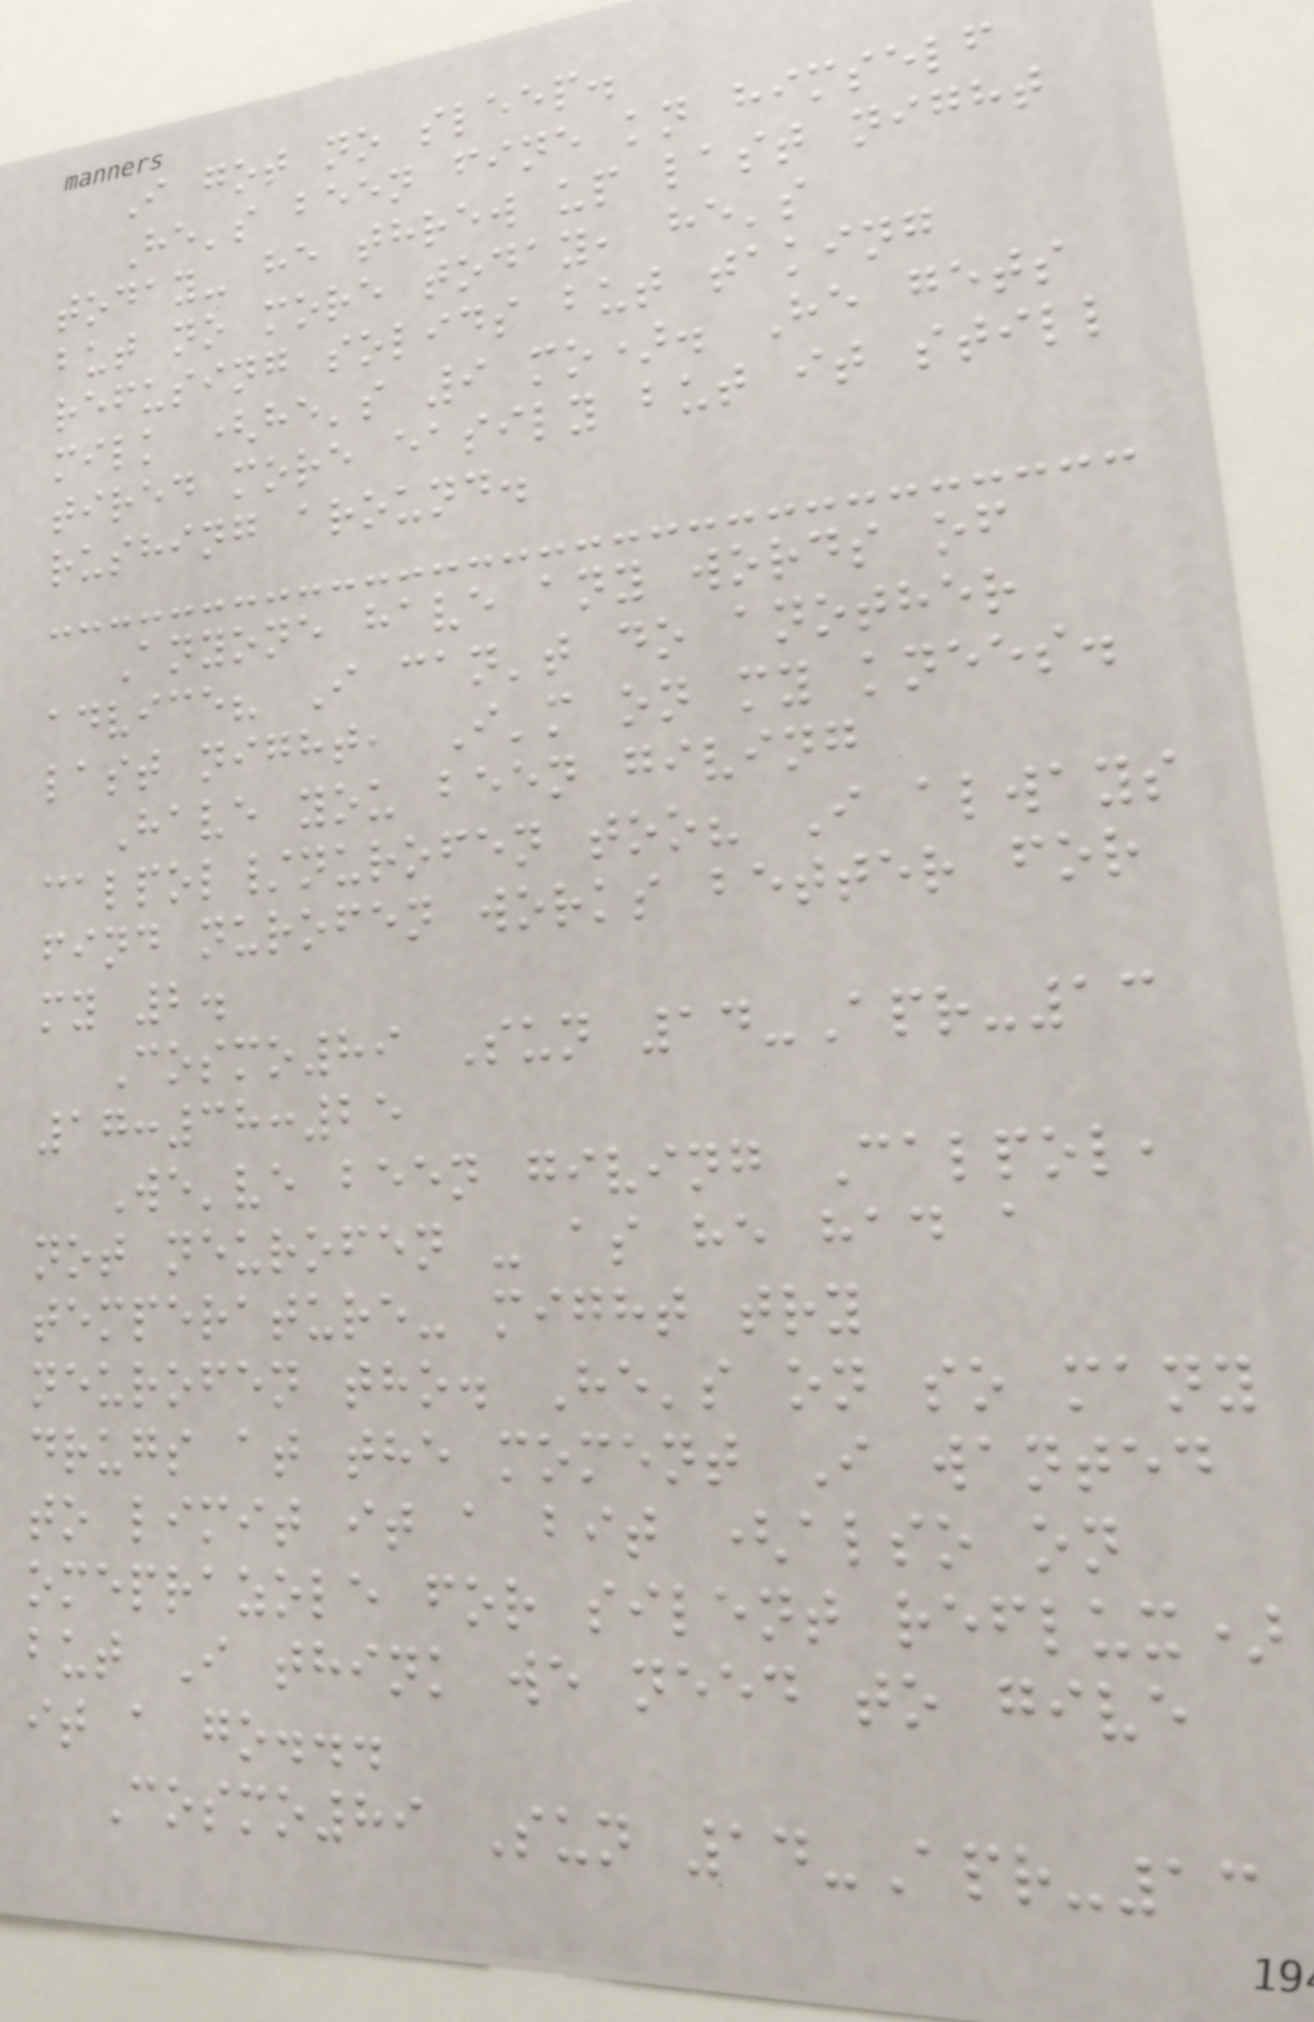I got no sleep.
He's been fine kn himself
today- he threw up last night
but no more today, he's
refusing solids but taking
milk (he's 9 mo). He gets
tired more easily but it still
rushing around.
Anyone have any words of
advice? I can't do another
last night, I'm on my knees.
Have you been giving
calpol/nurofen too? I always
find nurofen works better for
my 2.
Cosmo89 Sun 14-Apr-13
17:38:25
We've been giving Calpol,
not neurofen - as he had a
temperature- might try
neurofen tho. He's on so many
drugs at the moment I wanted
to limit it a bit (also on
omeprazole for silent reflux)
but I think we need to give
it a go...
Cosmo89 Sun 14-Apr-13
